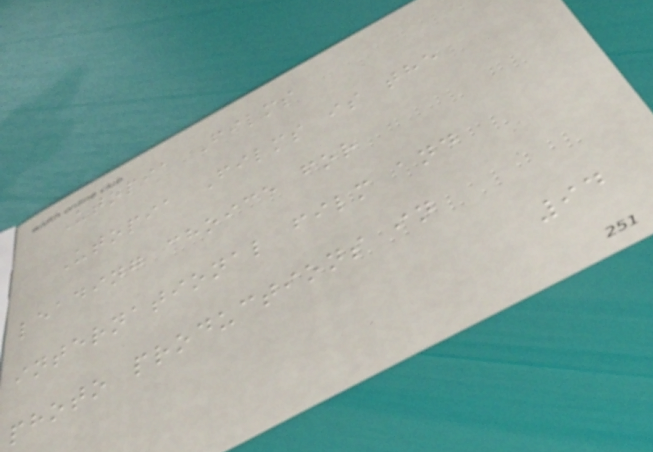Utopia Films
Utopia Films is the
leading choice for
international film and
photo productions in
94
